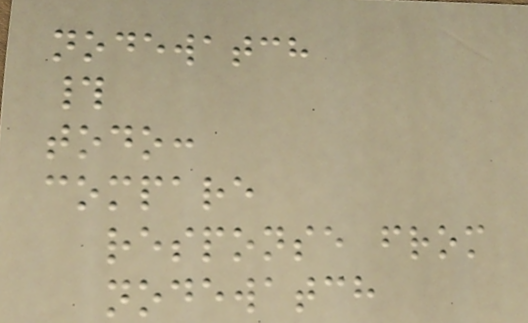nodewatch
#
todo:
compare
response from
nodewatch
